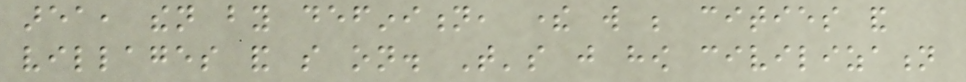area, then by definition, there will be cities and
villages and so on. That's just how civilization
